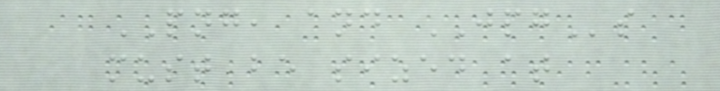PNG, and JPGs
must be sized at
